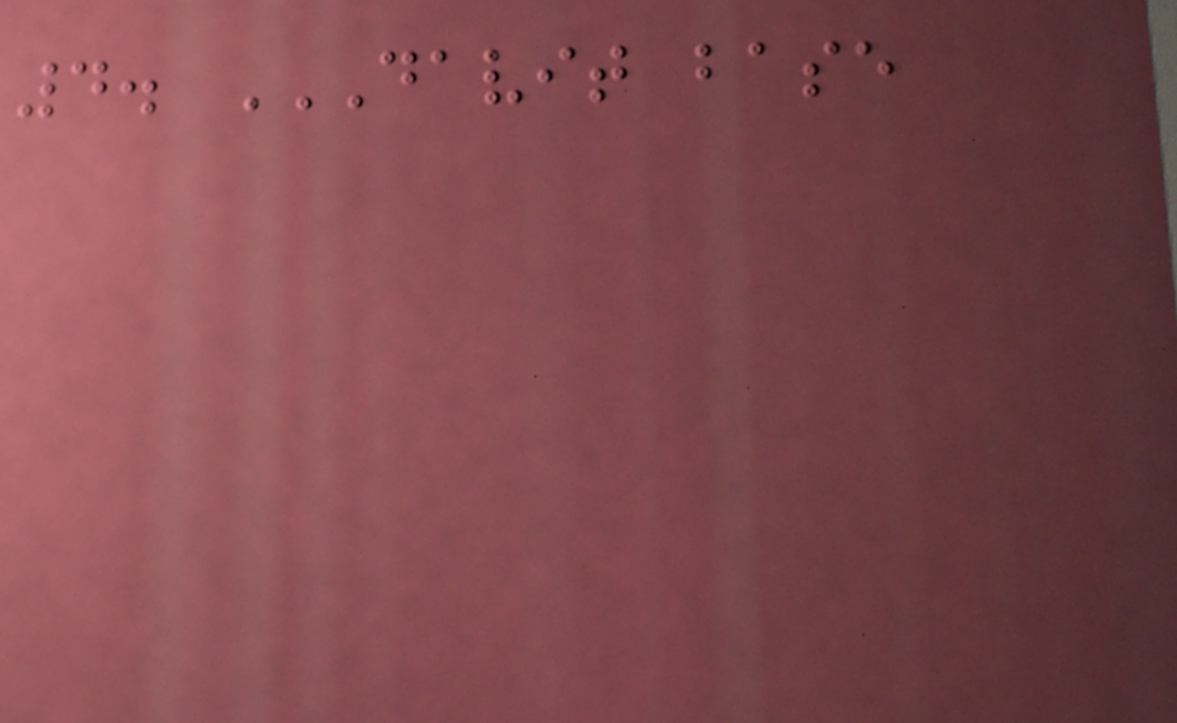4. DAVIT BASE
